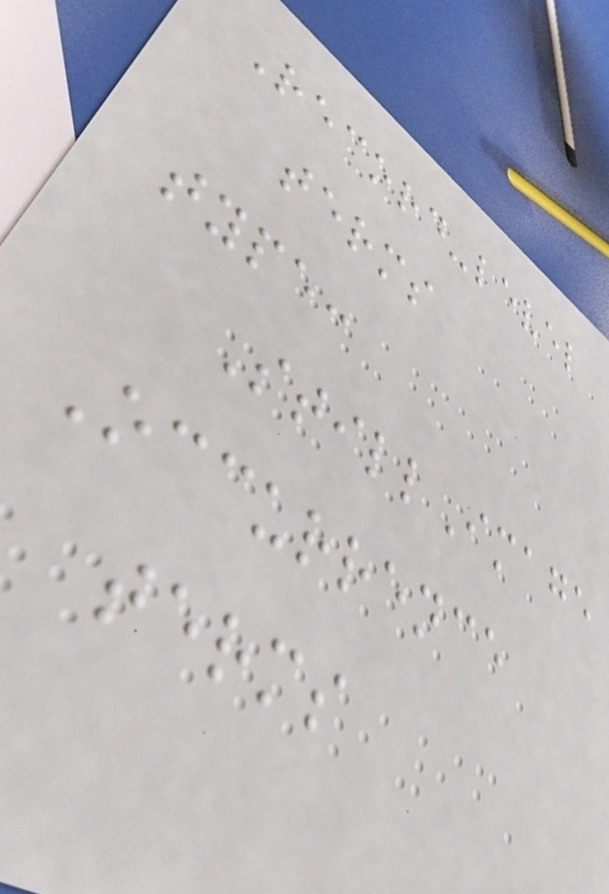Record-level
terms
type:
StillImage
Occurrence
terms
